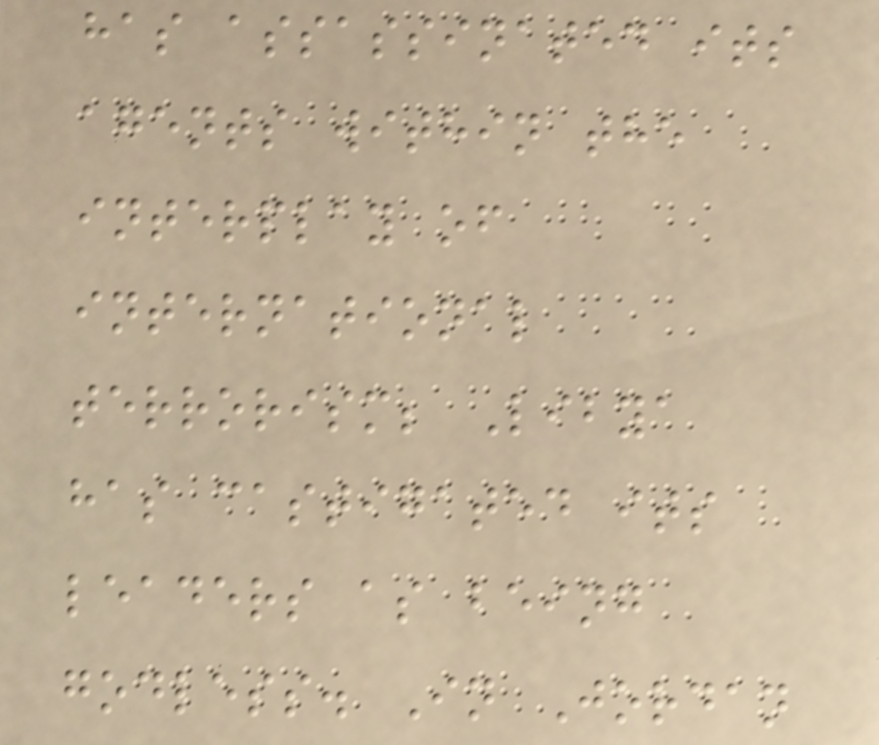has assassinated its
agents within the
interplay of
international
terrorism; Libya
has castigated its
leaders as being
godless. In Jordan
